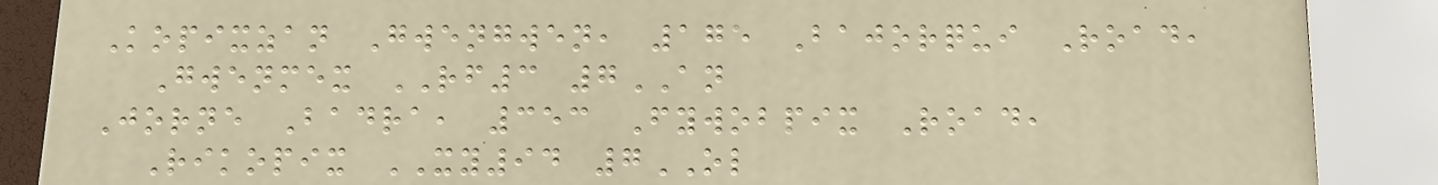Kopixzan Gwengwen, 175 Bajorqui Road,
Gwenmex RF3 7AN
Jorne Badra, 353 Fywobpix Road,
Rikopix XY94 7OL
